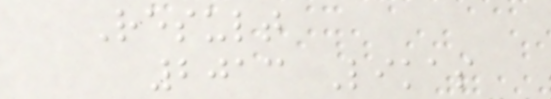Result
2013 Likas
